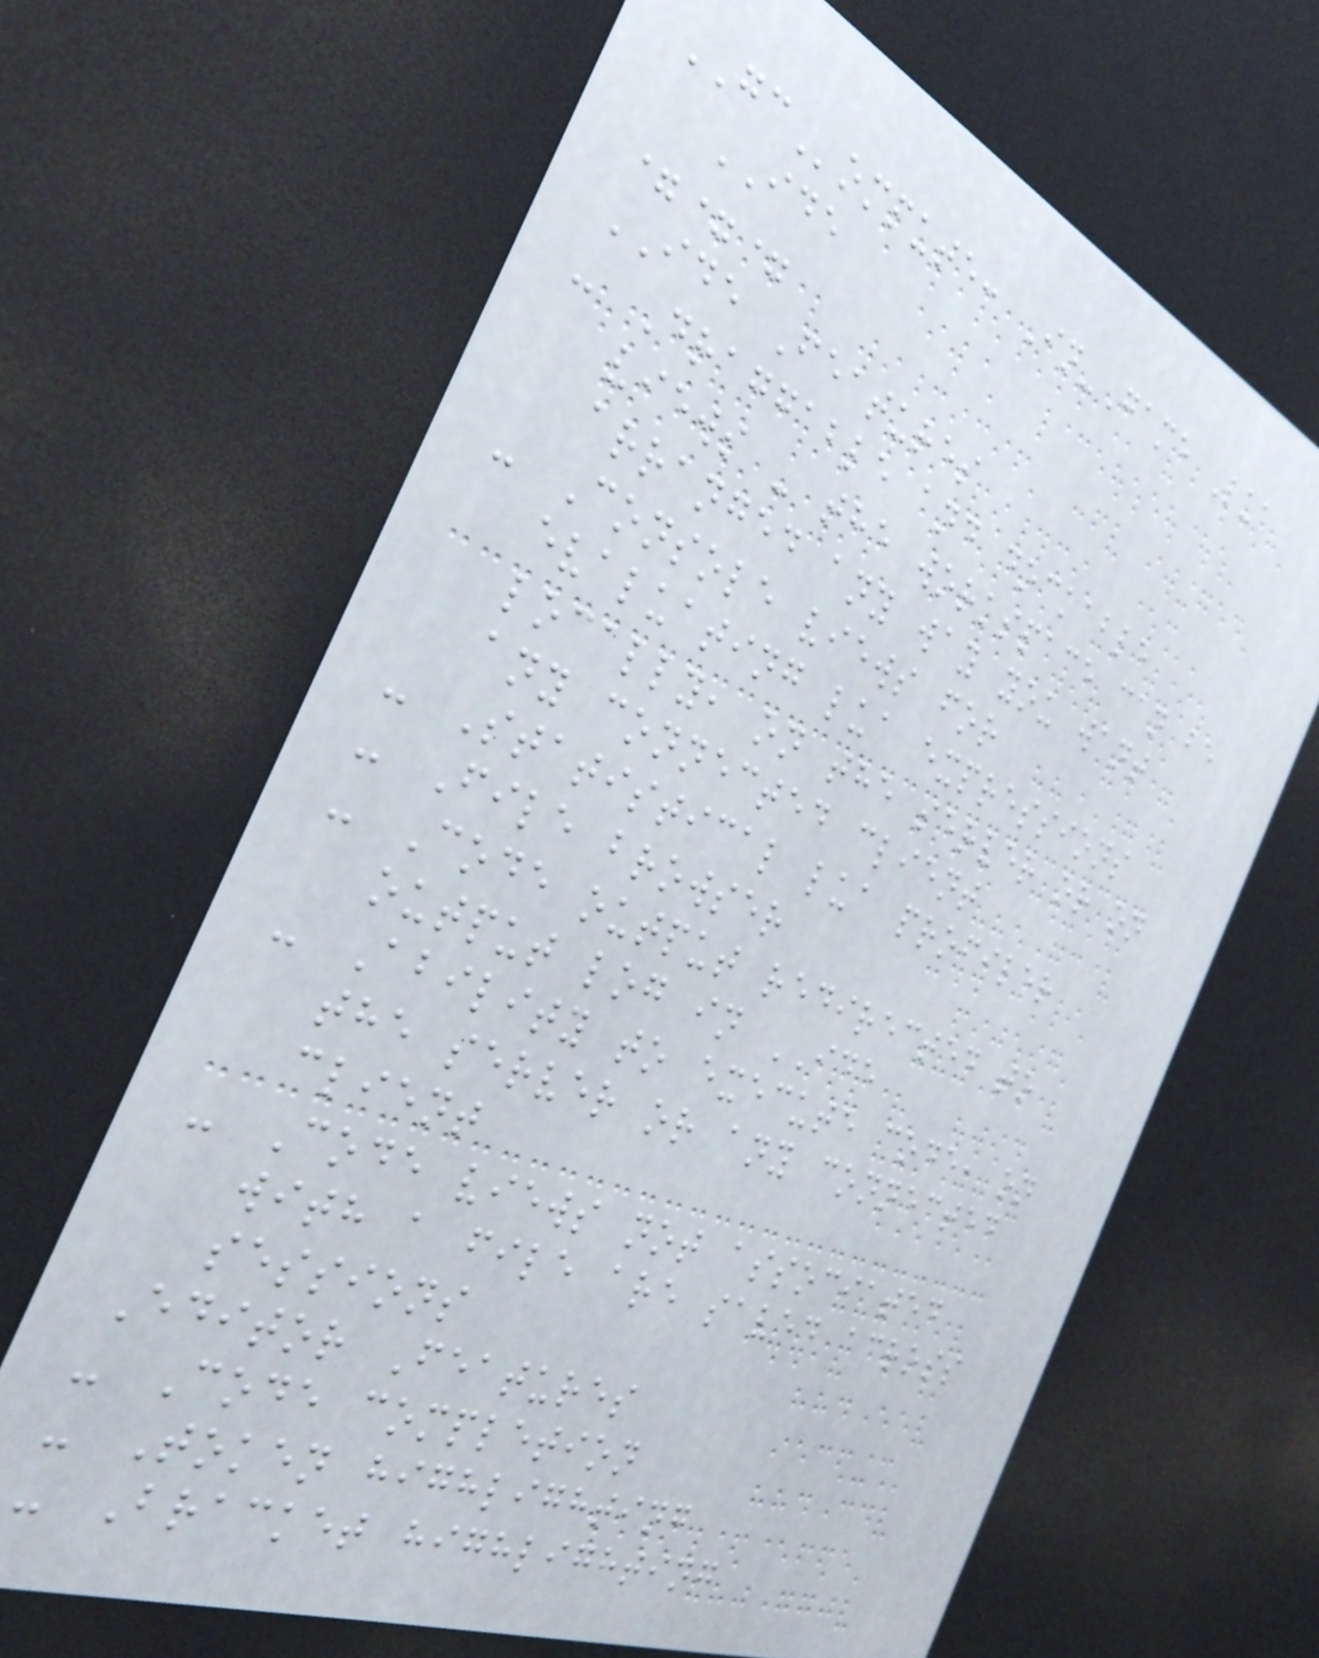GCompute: In-Game Lua
IDE
===
IDE Features
- Draggable and dockable
views - the workspace can be
arranged any way you want
- Console views for
evaluating lua expressions
locally, on the server or on
any connected client
- Statistical lua profiler
- File browser
- Code output redirected to
output log in IDE
- Ability to execute code, on
the server or any connected
client
- Code views not associated
with a file are saved across
sessions
Editor Features
- Code completion
- Token highlighting
- Bracket highlighting
